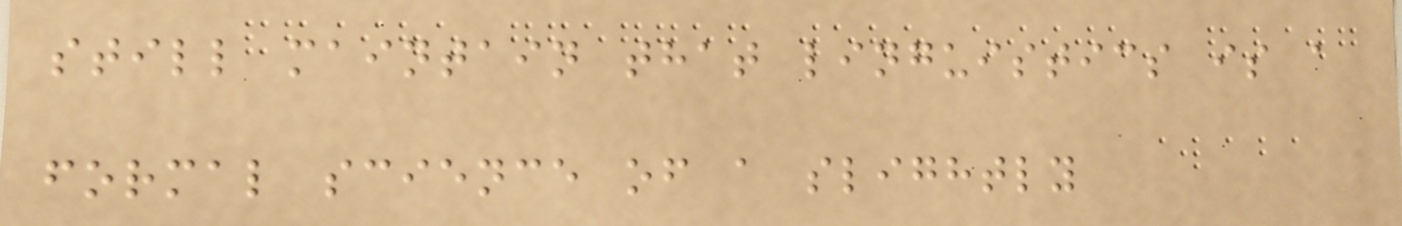still maintain that linguistics is a
formal science of a slightly
